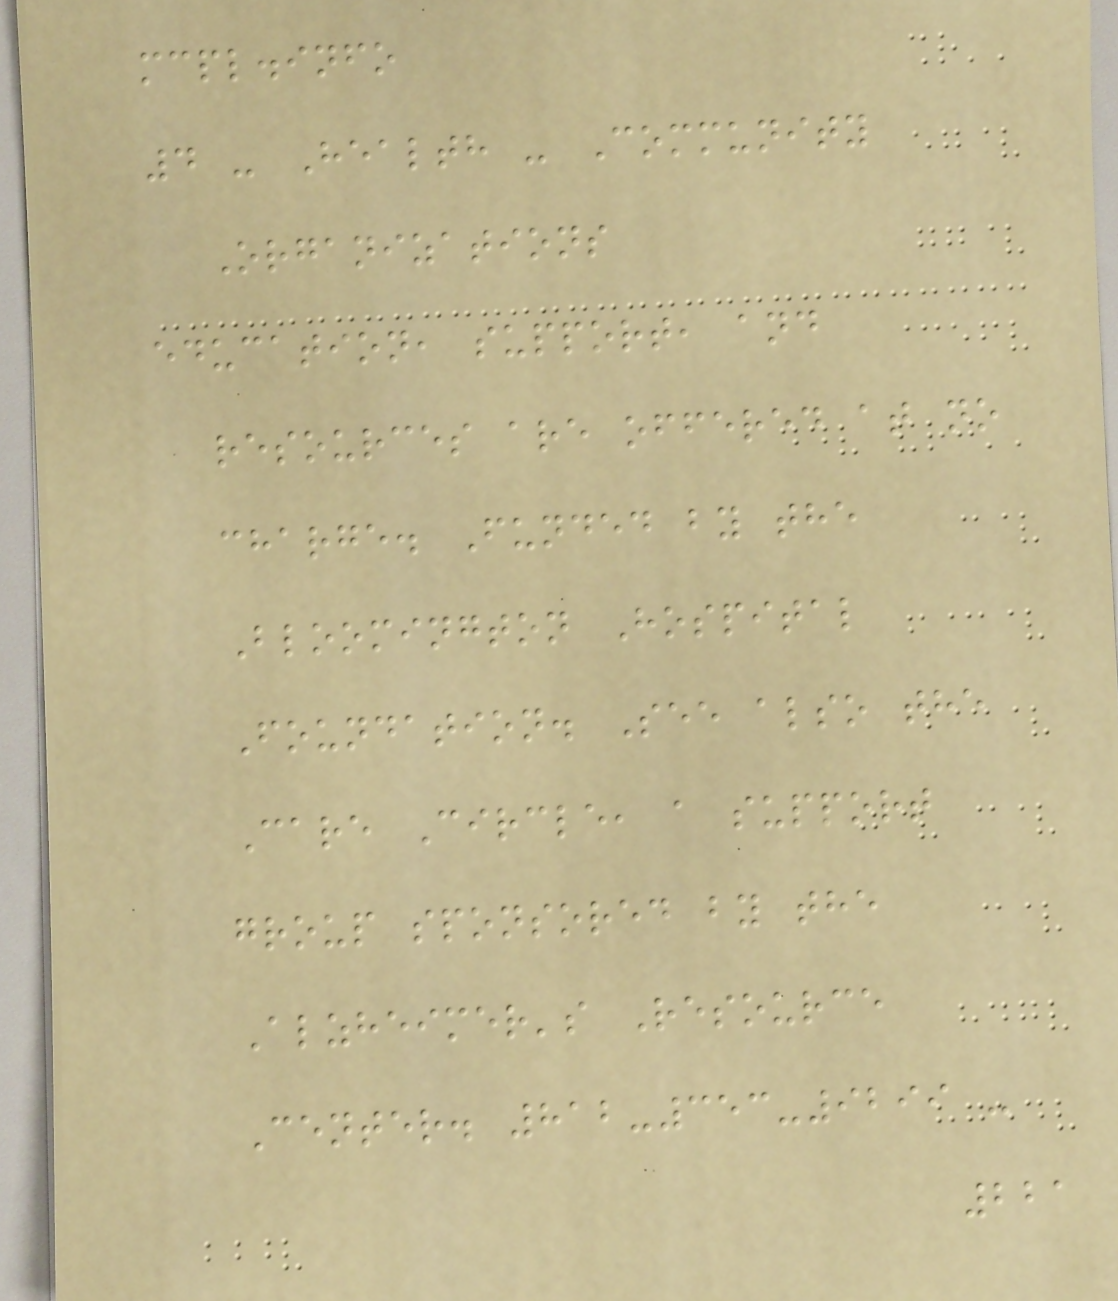mcpl.info
4 - Health - Community
Organizations
education, support, and
resources are offered at no
charge. Funded by the
Bloomington Hospital
Foundation. See also the
Care Circle, a support
group sponsored by the
Alzheimer's Resource
Center. 812-353-9299 -
221
